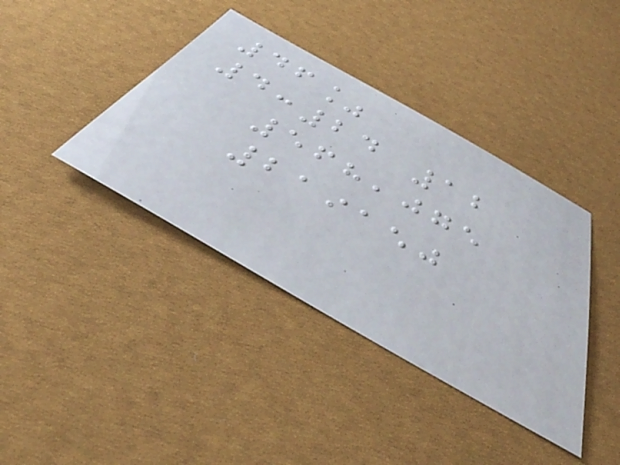46%
4:24 12
568,075
219150
